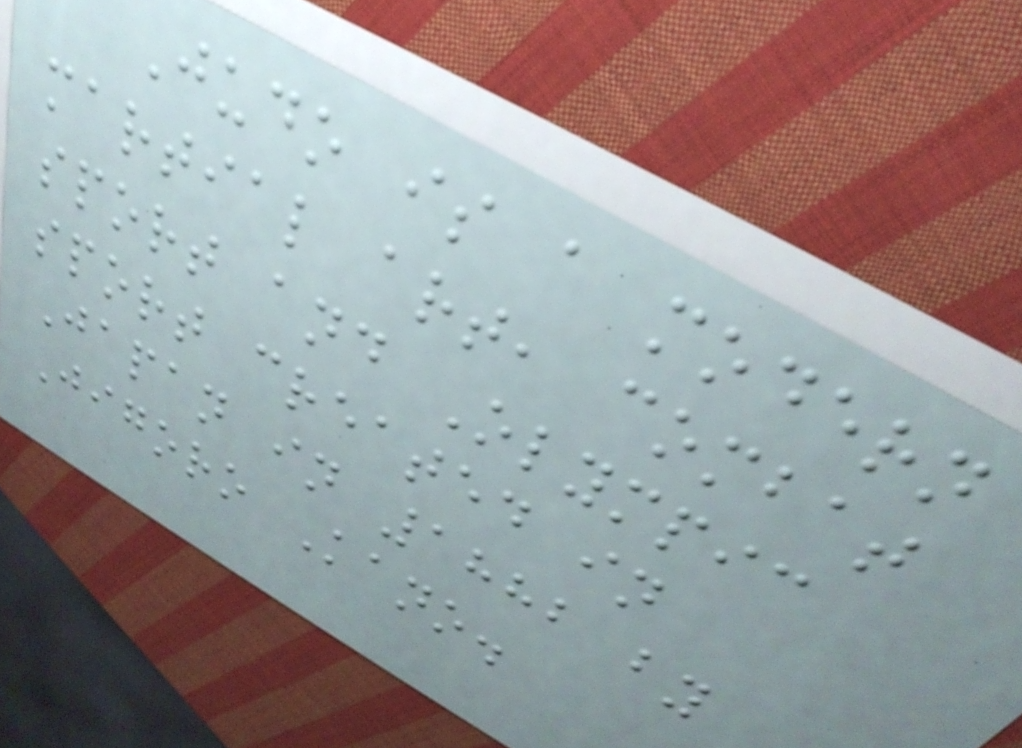Judo is a modern
martial art, combat
sport and Olympic
sport created in
Japan in 1882 by
Jigoro Kano.
